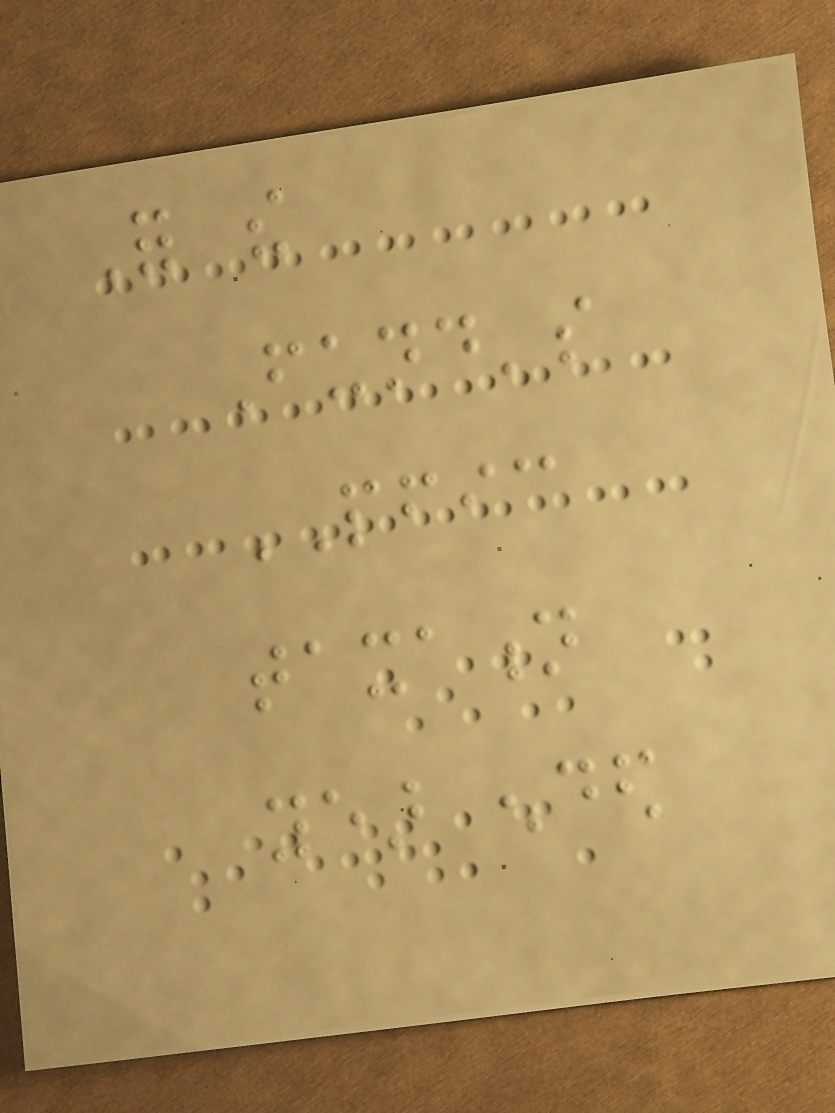For the
Fund's
PFIC
taxation
year ended
